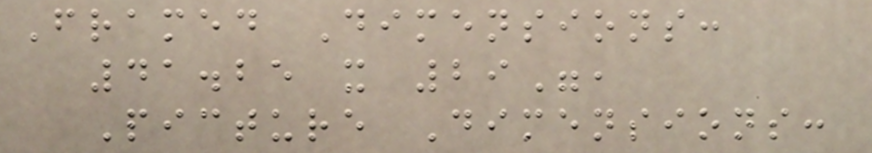Framed Dimensions:
41.25 x 29",
Picture Dimensions:
